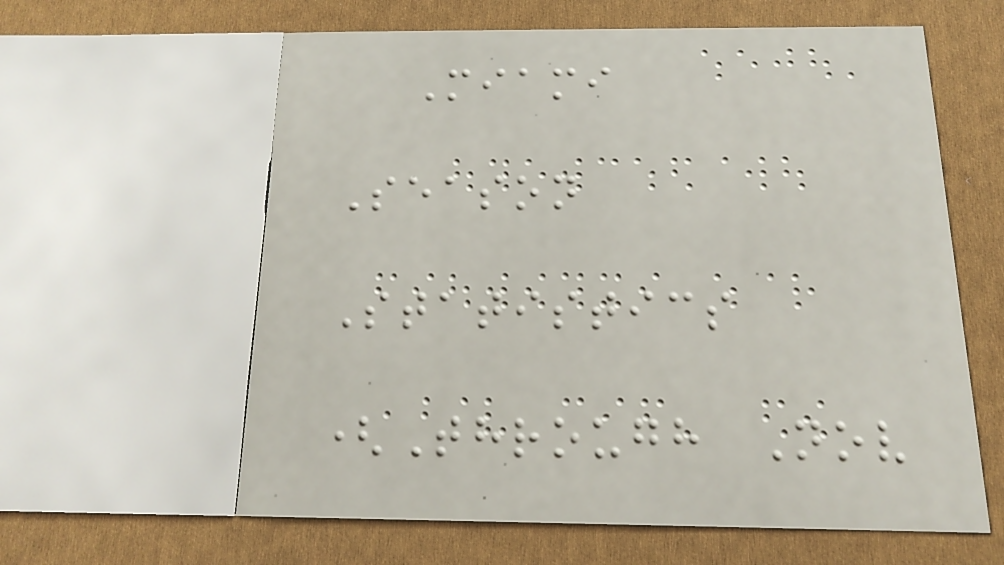Miami
Season
Statistics
(Through Nov
